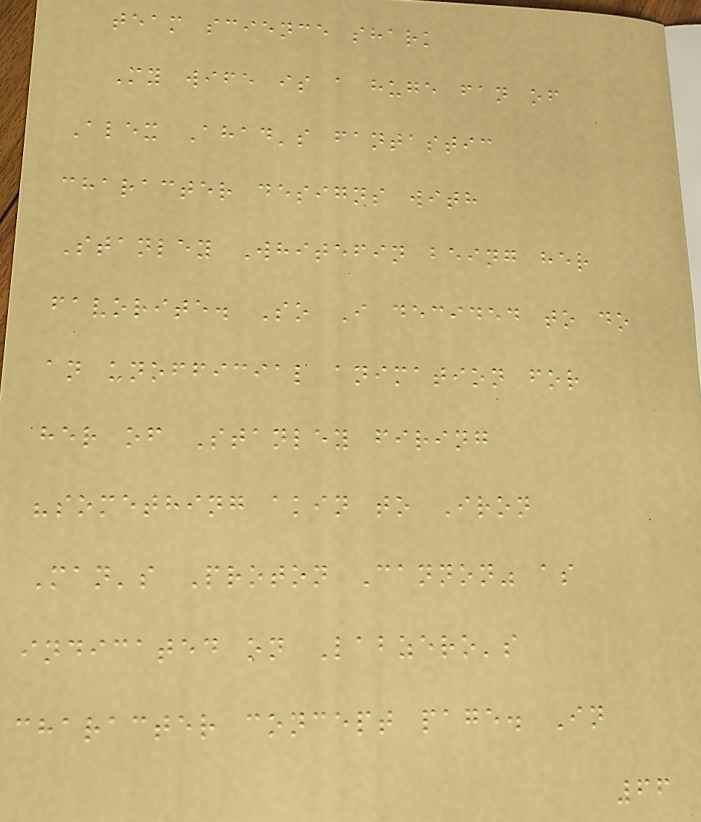team science shark
My wife is a huge fan of
Alex Ahad's fantastic
character designs with
Stanley Whitefin being her
favorite. So I decided to do
an unofficial animation for
her of Stanley firing
"something akin to Iron
Man's Proton Cannon" as
indicated on Labzero's
character concept page. In
66
